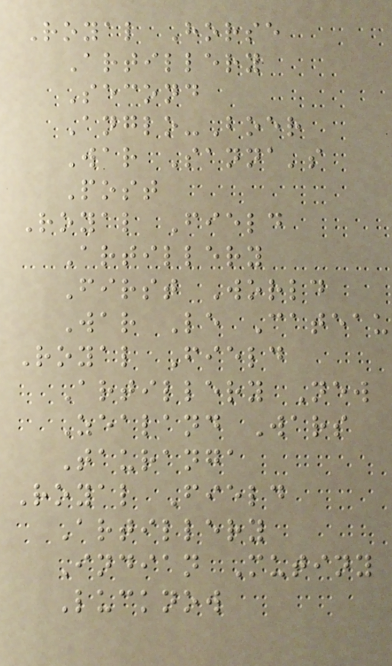Royal Horse
Artillery
Second
Anglo-Boer
War Sanna's
Post
Royal Field
Artillery
First World
War Le Cateau
Royal Field
Artillery New
Zealand Wars
Tauranga
Royal Field
Artillery
Indian Mutiny
Lucknow
